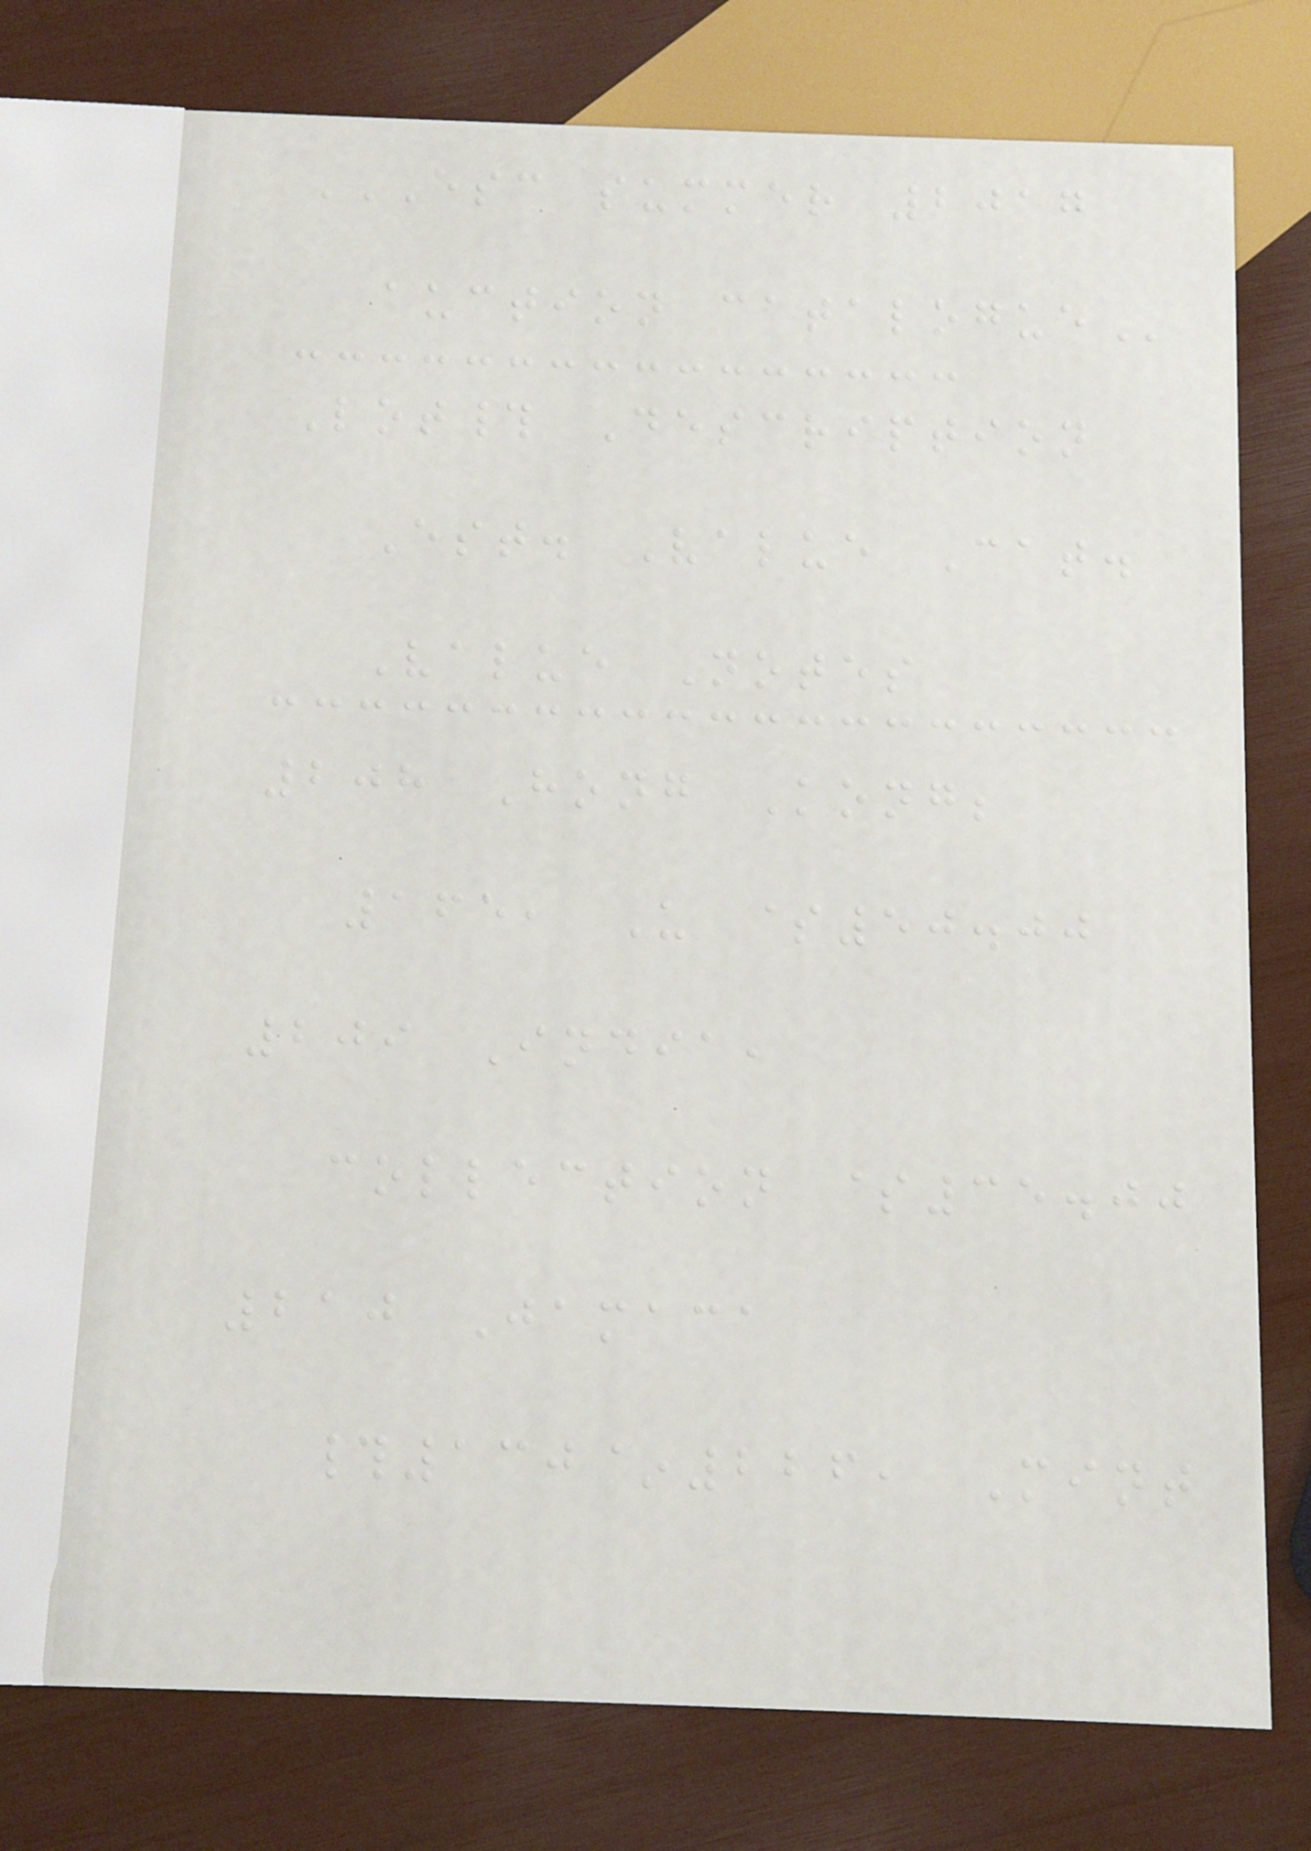ESC SUMMER 2017
AUCTION CATALOGUE
Lot# Description
Est. Value Cat.
Value Notes
208 Hong Kong;
165, U $50.00
209 India,
collection $35.00
210 Jamaca
#130~226, Mint
